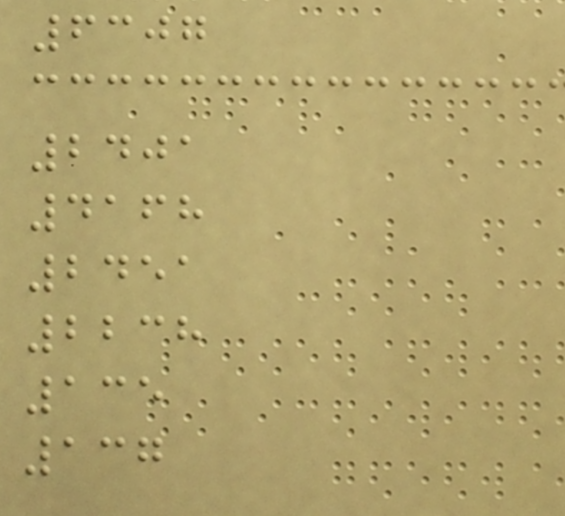6307
2401
4168
2451
2238
135
137
